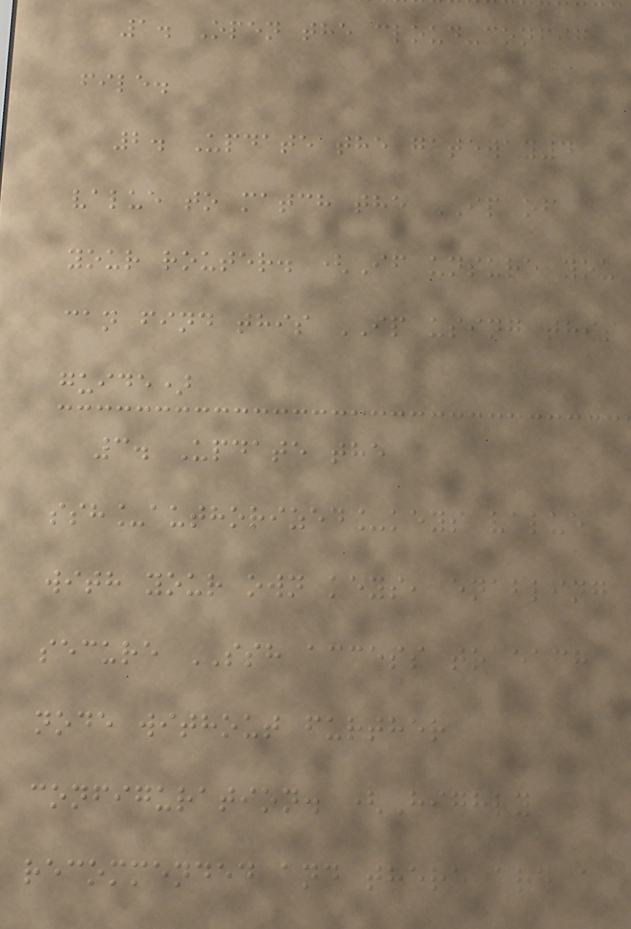1. Open the cloud-config
file.
2. Update the gateway4
value to match the IP of
your router. (If unsure you
can find this IP using this
guide)
3. Update the
ssh_authorized_keys value
with your own keys, enabling
secure SSH access to each
node without further
configuration. (Highly
recommended and there are a
